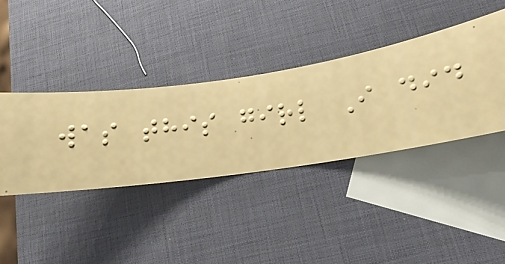was this girl I did
